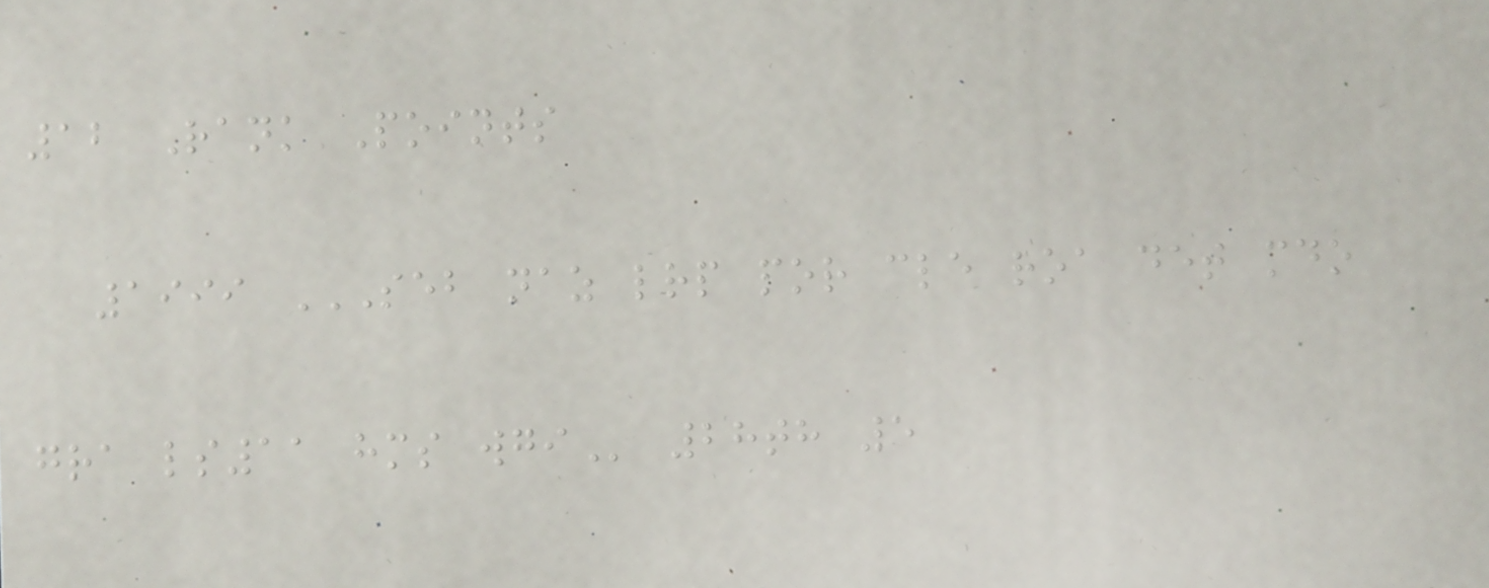12 Rank Points
1999 SEB NAZ LRP POR CLE ROA DET MDO
GRA LS11 HMS WGI 28th 5
